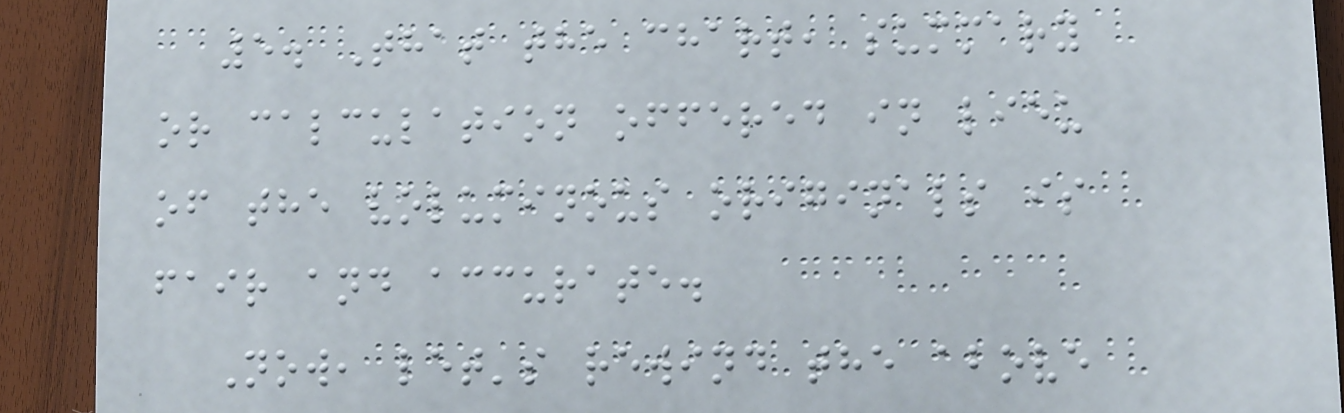5. That the chart, summary
or calculation offered in lieu
of the voluminous originals is
fair and accurate.
Now, let's rewind the above
